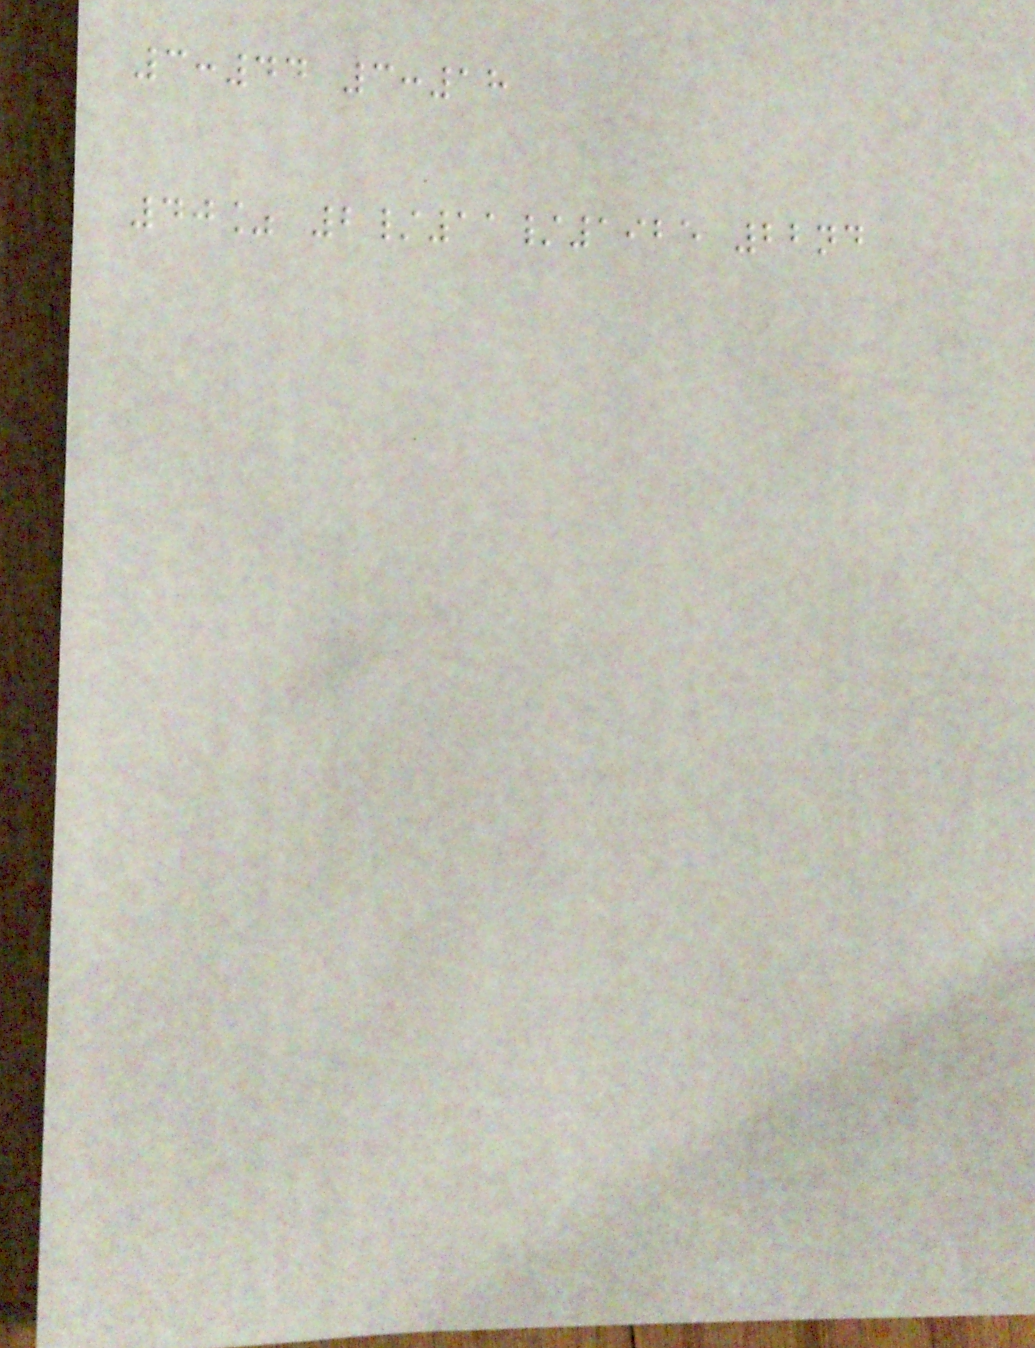3:44 3:18
40% 2/11/1925 22nd
